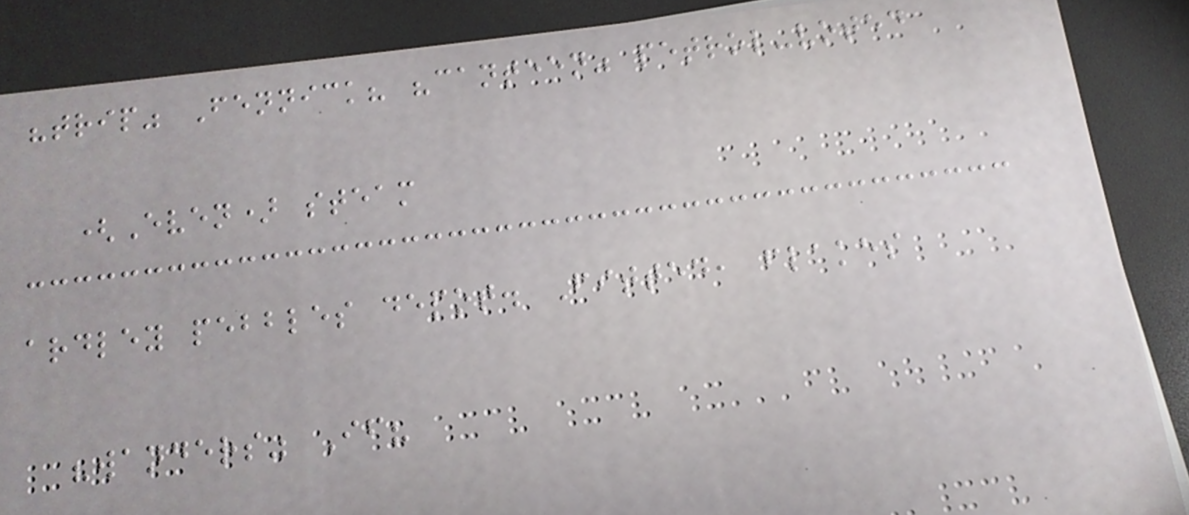"trip" Fennick? "canteen" petrol-voted
(Even) steam
ardley pebbles depot. Fitted, flakes
"wanders" If?
